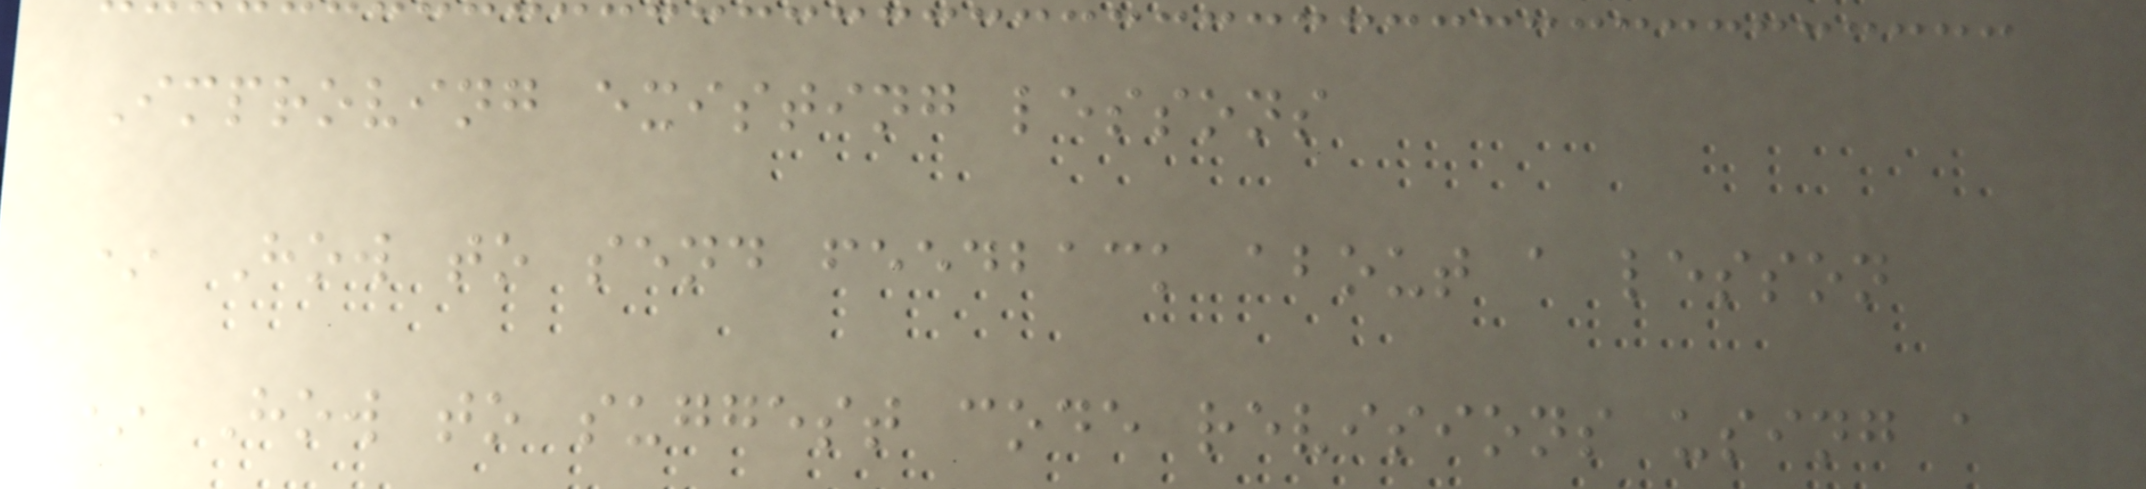Improving existing lessons
* How to send feedback about a lesson
* How to suggest code revisions using a
